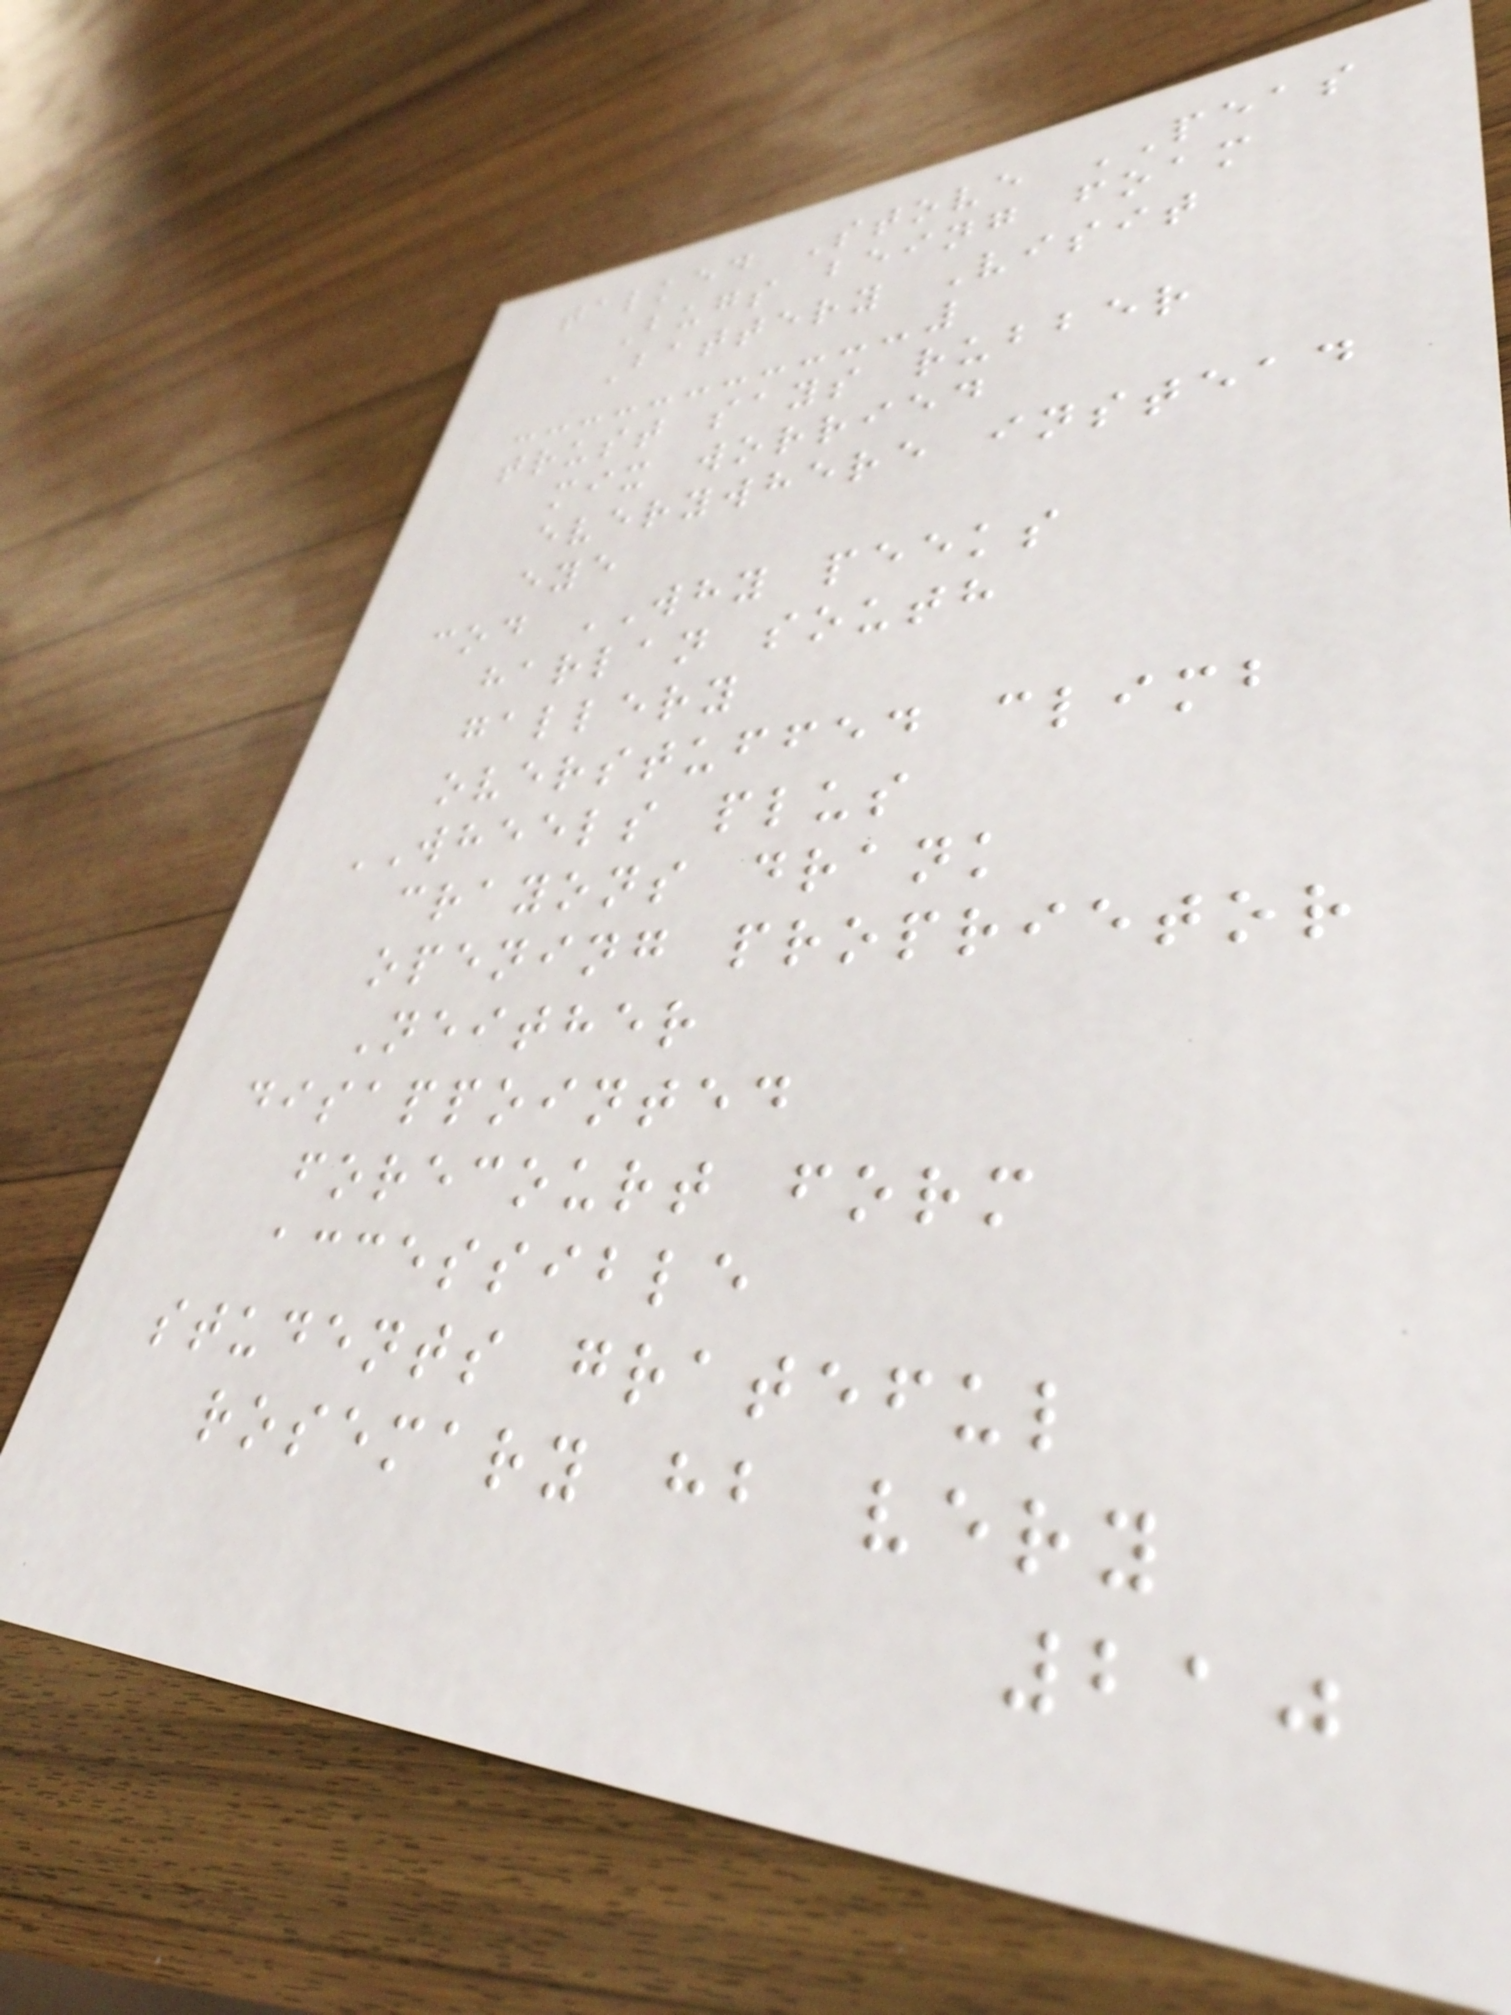talked Stove PEAS
Bugs being foam
Battery Visit
trust says rubber
mix worried
everywhere instead
eye
cod WHY peeks
harlan south
gallery
overstuffed climb
WHEELS plus
crayons drank
opening proprietor
Neither
disappointed
forecourt form
accessible
students grateful
rosemary hb very
210
